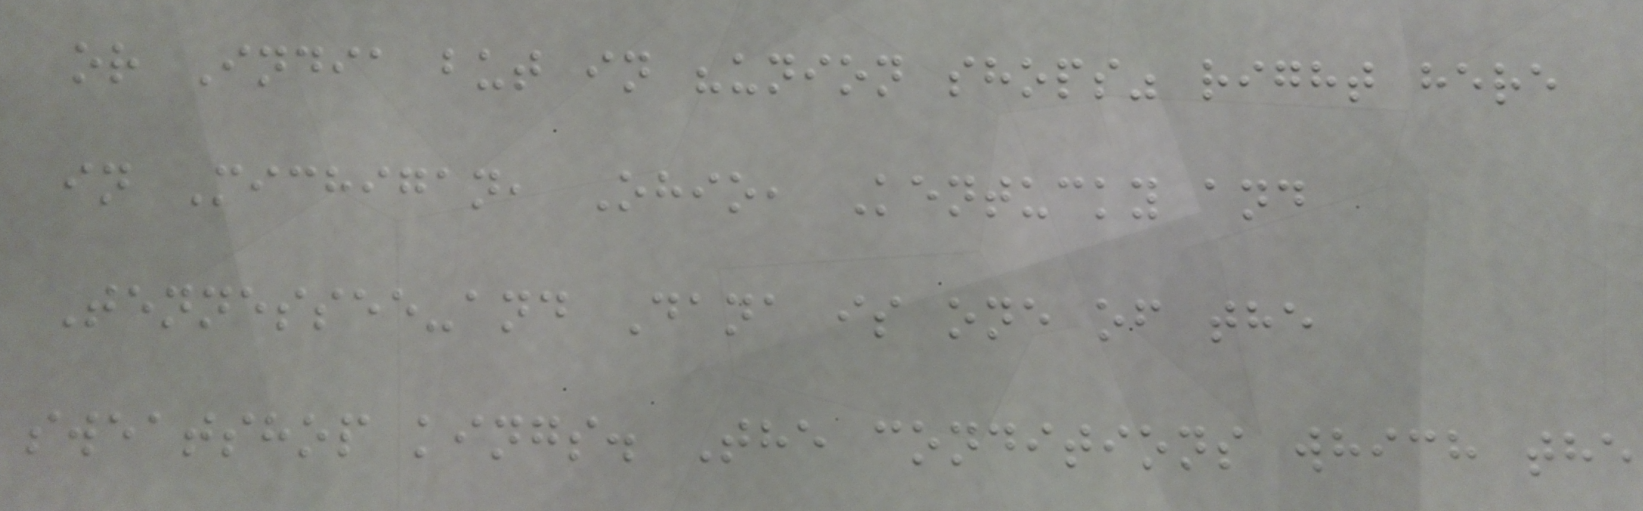or India but in "union shops" right here
in Michigan, Ohio, Kentucky and
Tennessee-and Dana is one of the
sweatshop kings. The conditions which the
